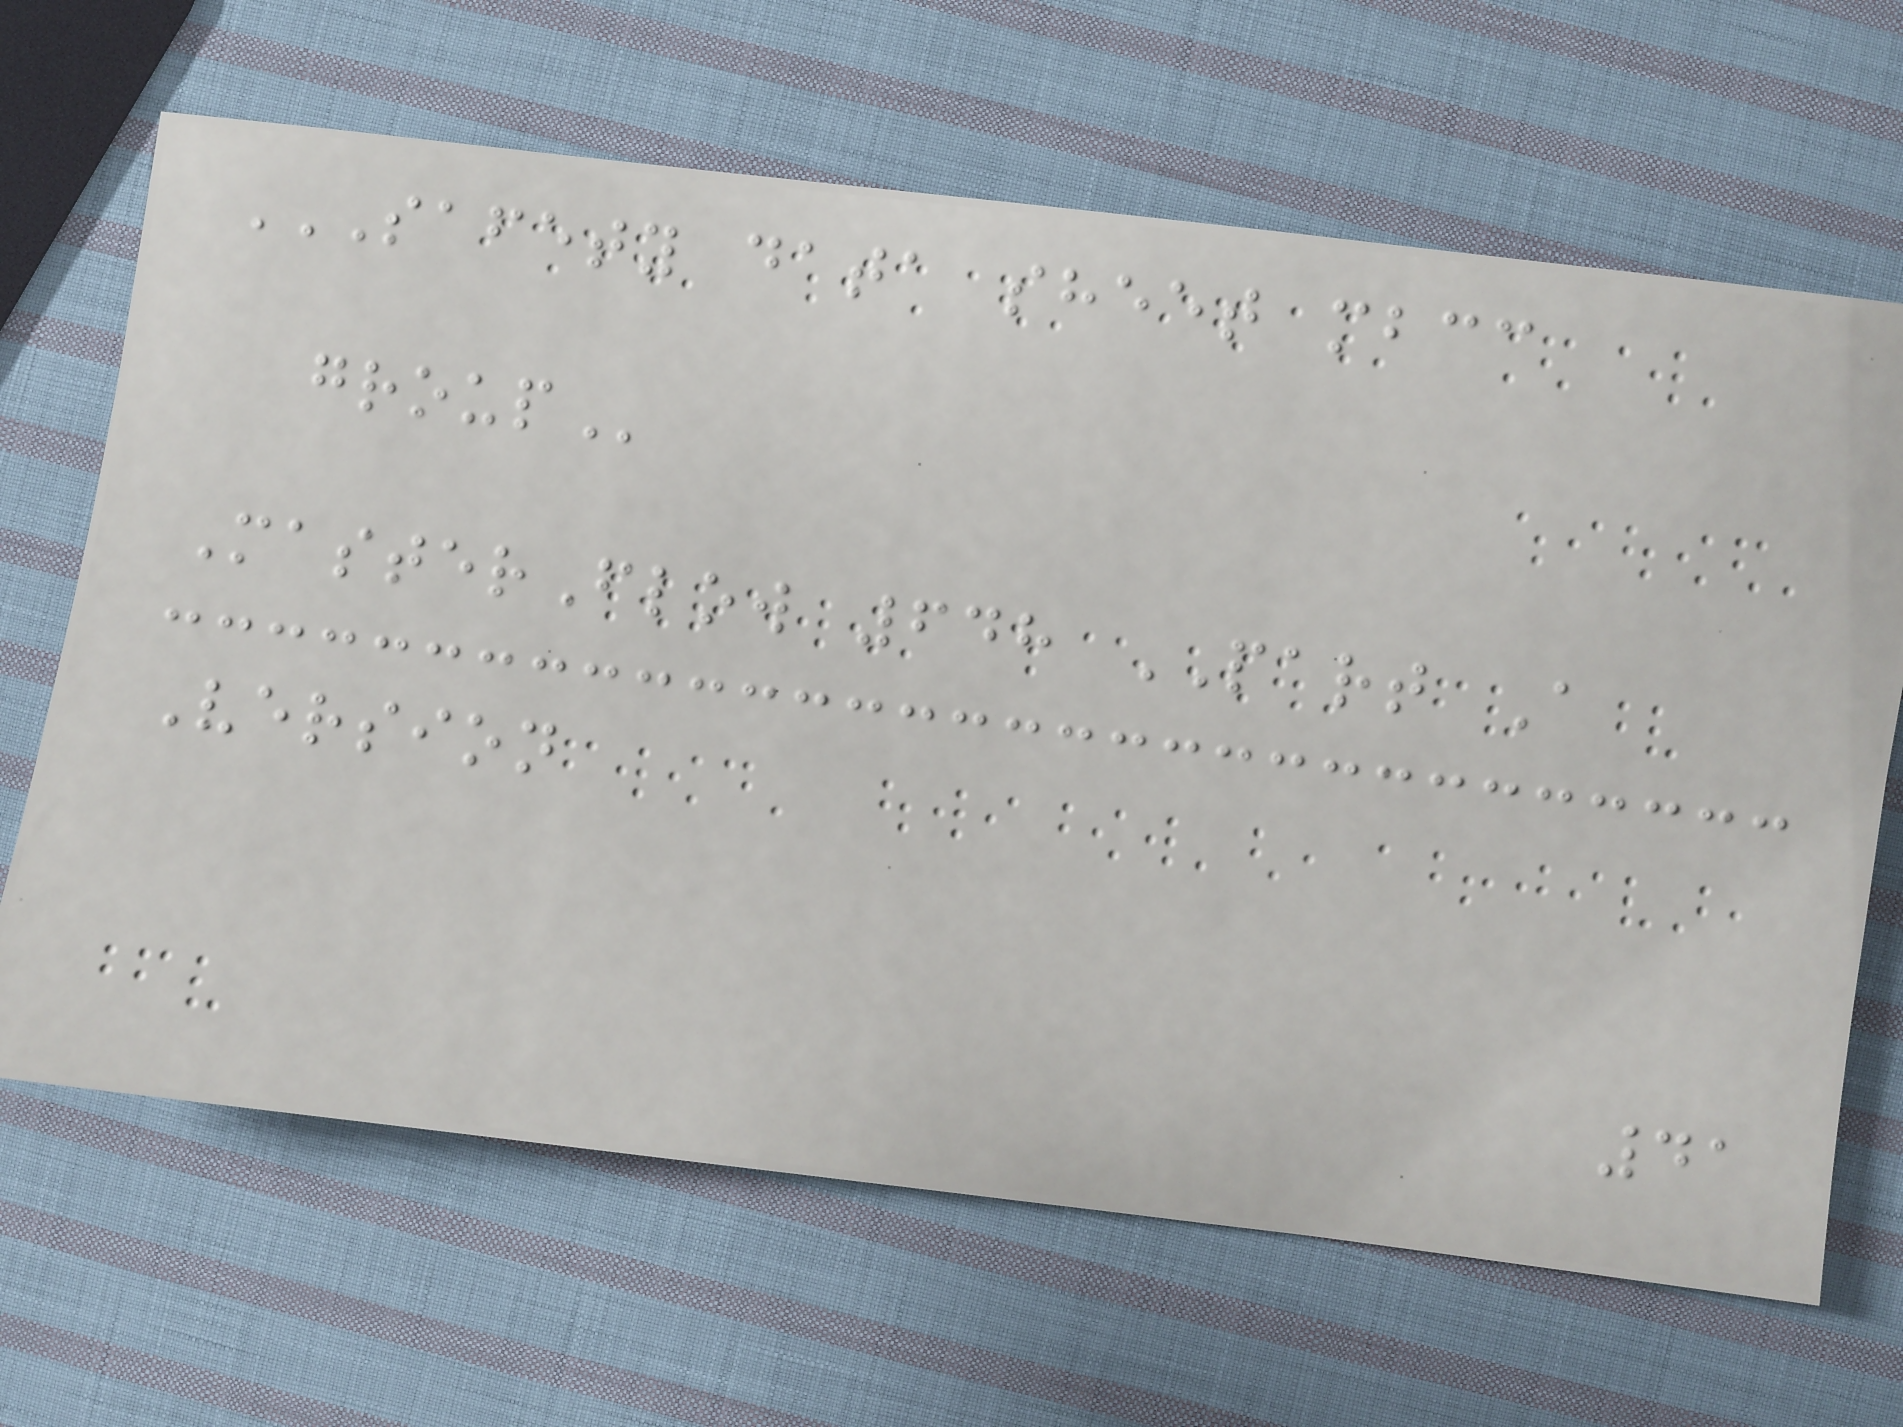SAFETY DATA SHEET MBCC
GROUP
MasterFlow 648 PART A
Version
41
